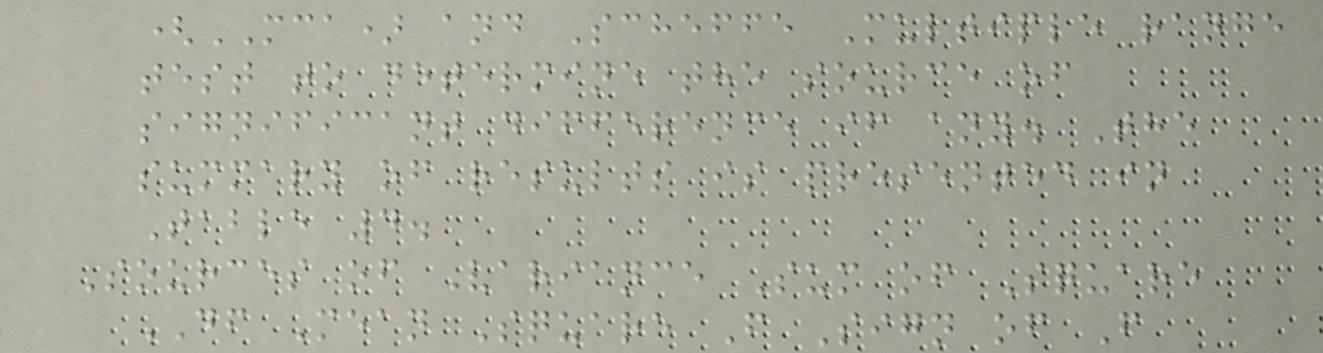(MCA) and Scheffe Multiple range
test to determine the source of
significant difference if any. The
summary of results is presented in
Table 4.
Sources of Variance Sum of Square
DF Mean Square F Sign of F
